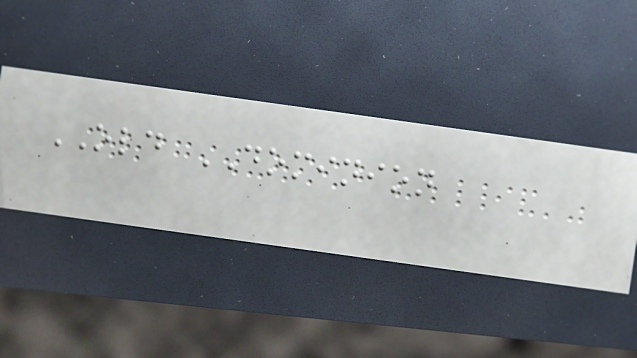OLD DOMINION
